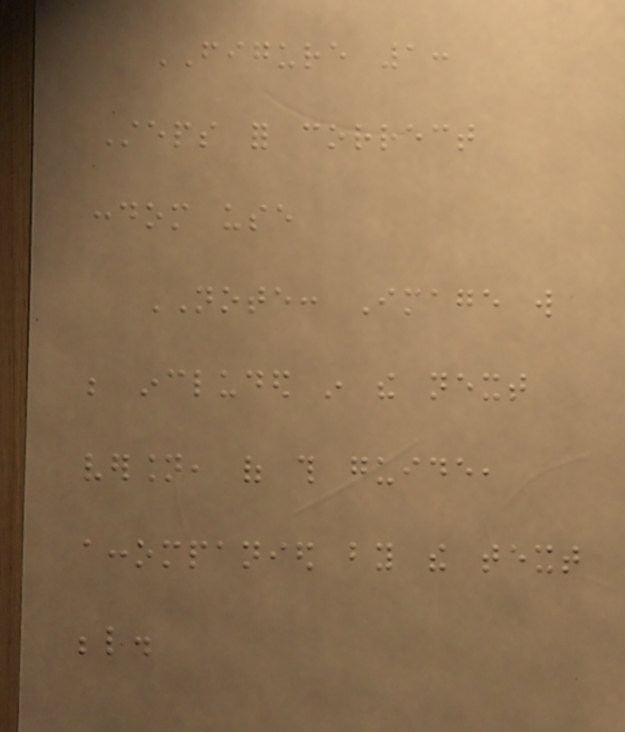FIGURE 1:
Steps for correct
condom use
NOTE: Image will
be included in the next
version, of this guide,
accompanied by the text
below.
